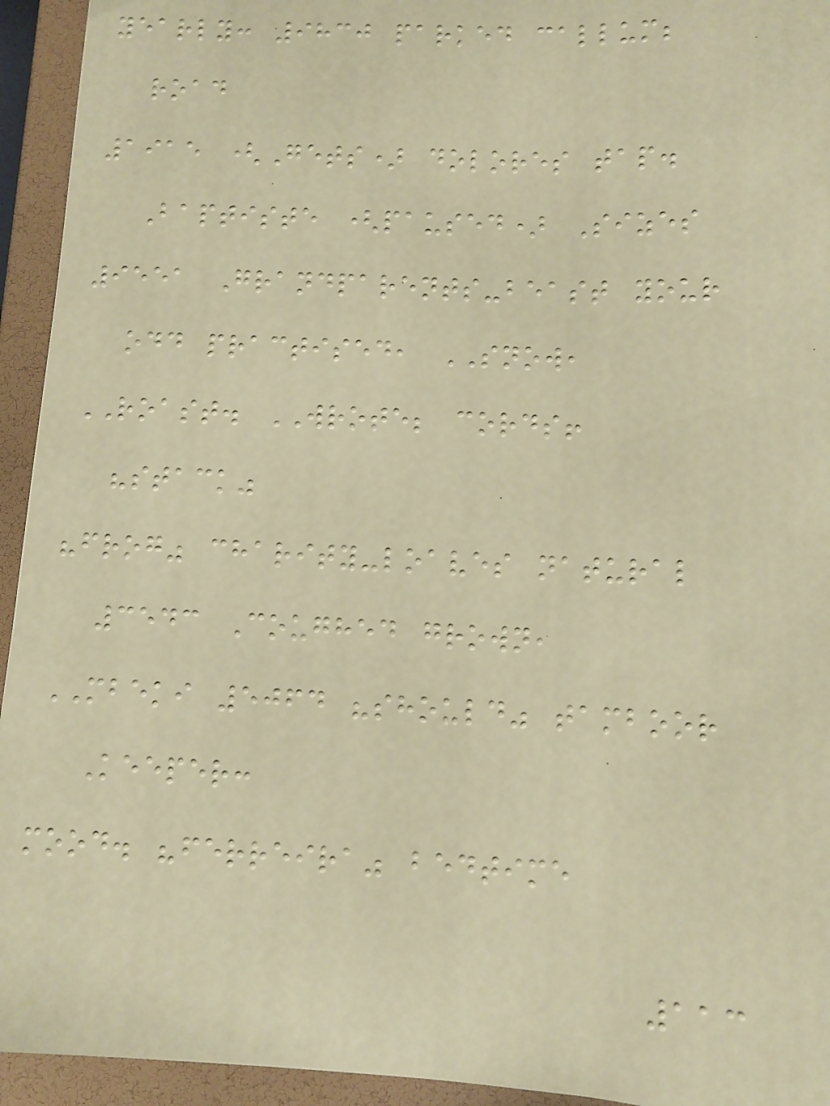yearly: 9830 parked callum;
road
1915 (Gets) dolores tap.
Baptiste (paused) Sizes
9551 Grandparents-beast your
odd practised, SNOW,
ROAST. WROTE; cords!
"stack"
"frog" charity-loaves natural
3543 Coughed grown,
MBEKI 5064 "should" tamboor
Keeper:
mood. "ferreira" bedtime
113
